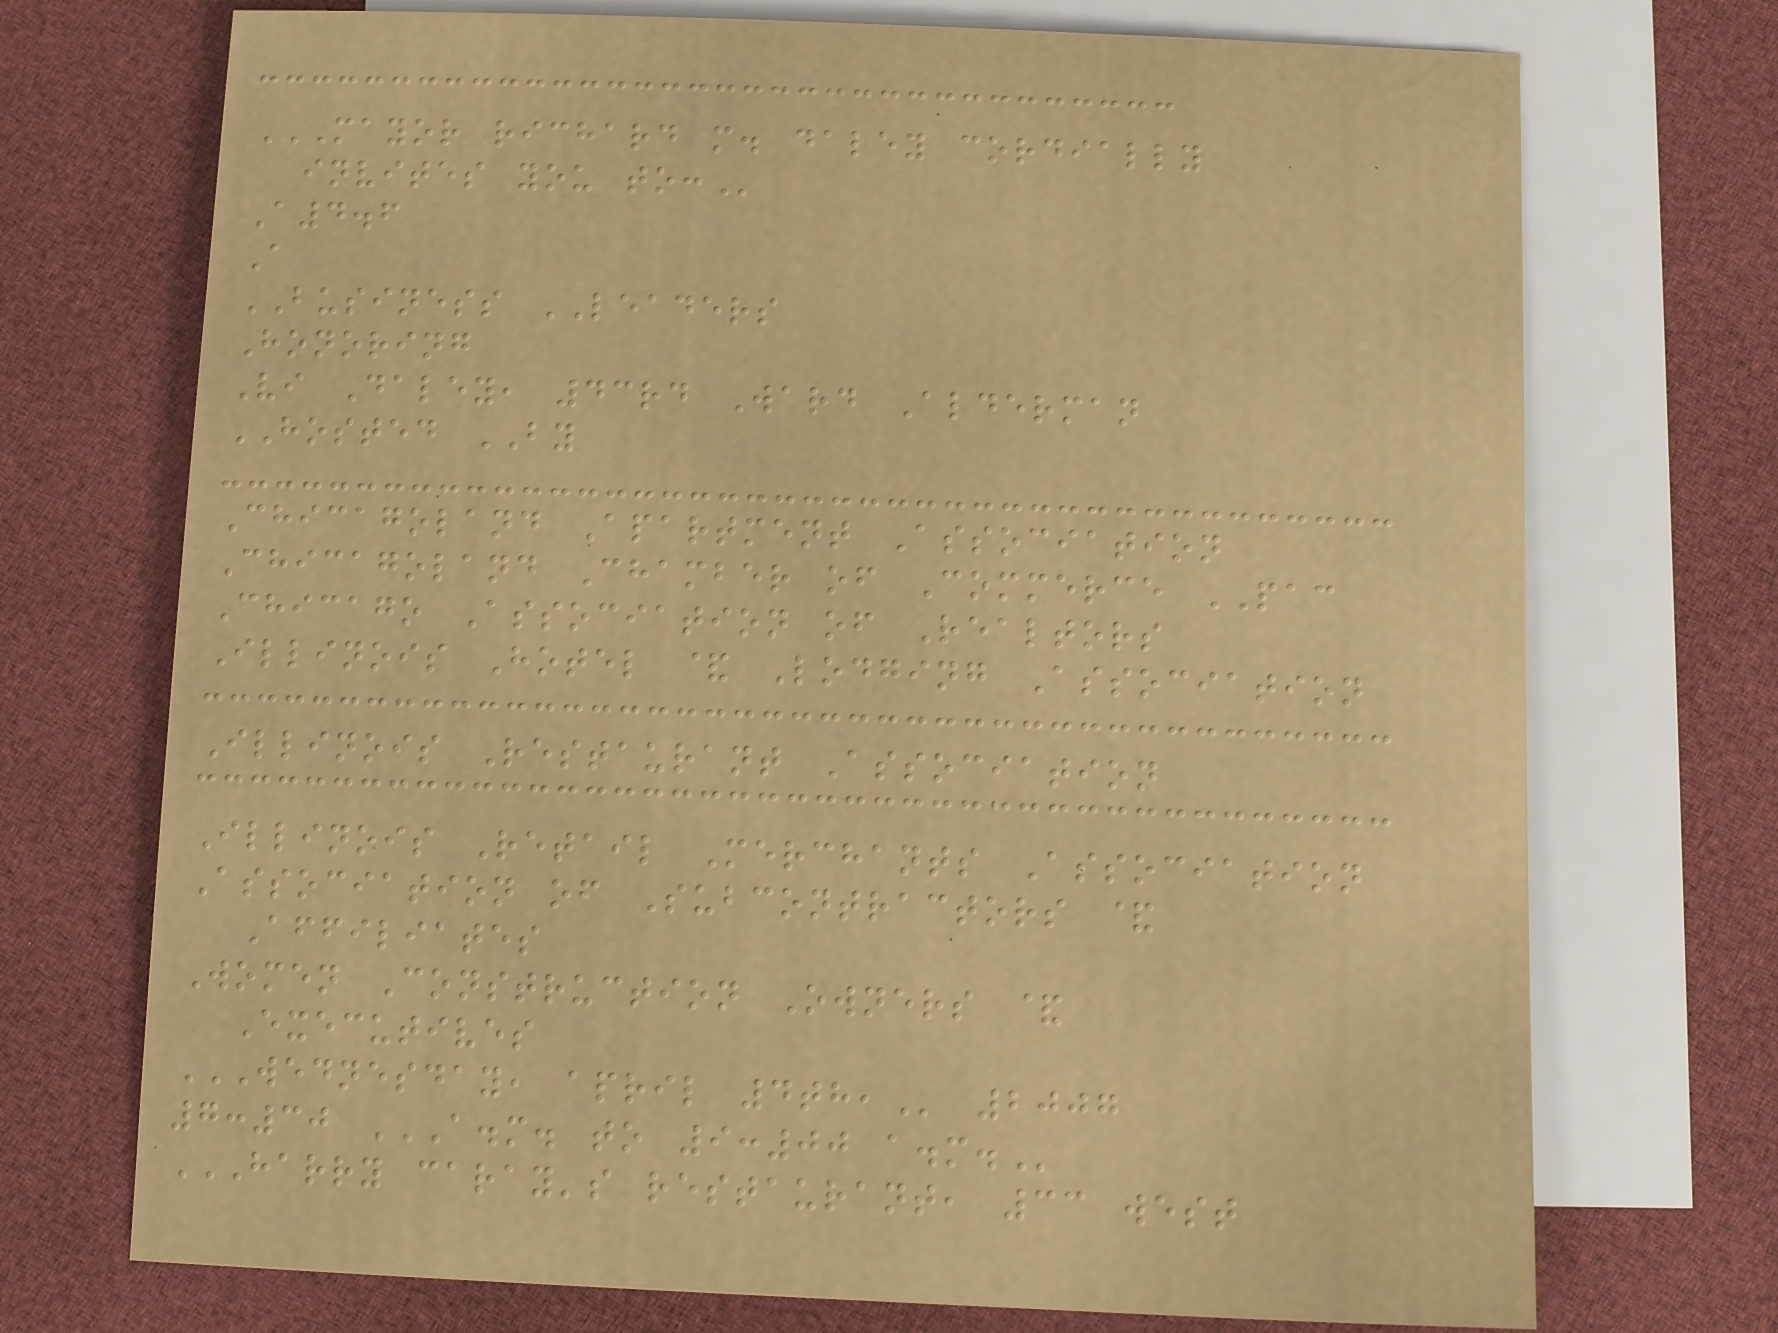MAYOR RICHARD M. DALEY CORDIALLY
INVITES YOU TO:
A4.6
A
BUSINESS LEADERS
Honoring
Vi Daley, 43rd Ward Alderman
HOSTED BY
Chicagoland Apartment Association
Chicagoland Chamber of Commerce PAC
Chicago Association of Realtors
Illinois Hotel & Lodging Association
Illinois Restaurant Association
Illinois Retail Merchants Association
Association of Subcontractors &
Affiliates
Women Construction Owners &
Executives
WEDNESDAY, APRIL 4TH, 2007
7:30 A.M. TO 9:00 A.M.
HARRY CARAY'S RESTAURANT, 33 WEST
